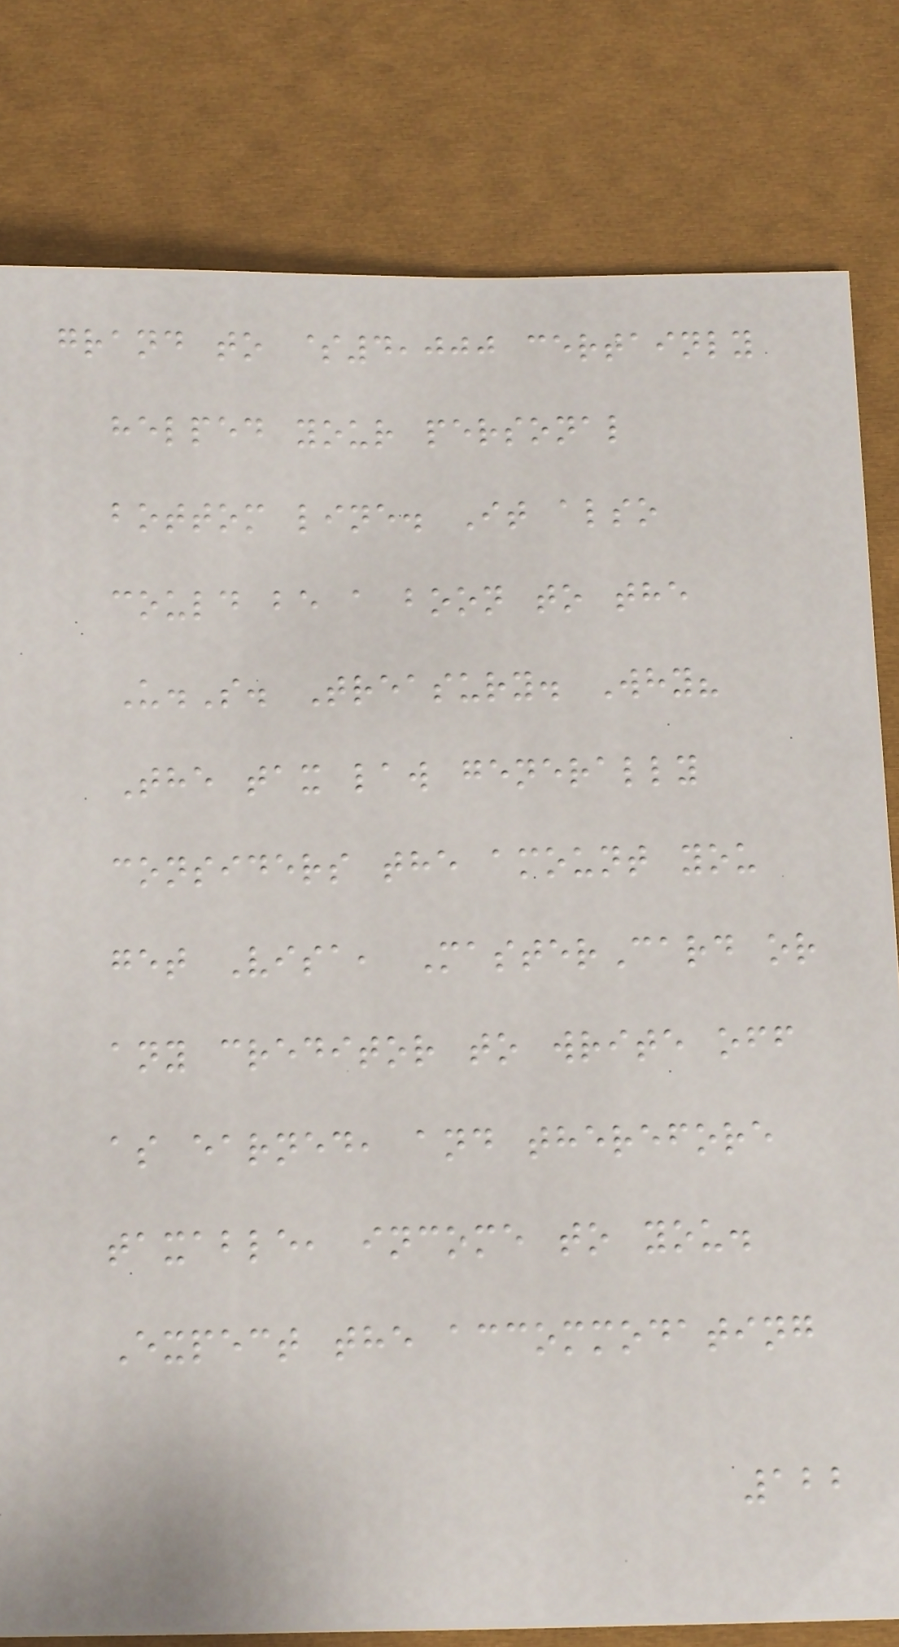grand to $4,000 certainly
helped your personal
bottom line. It also
could be a boon to the
U.S. Treasury. Why?
The tax law generally
considers the amount you
get Visa, MasterCard or
any creditor to write off
as earned, and therefore
taxable, income to you.
Expect the accommodating
122
